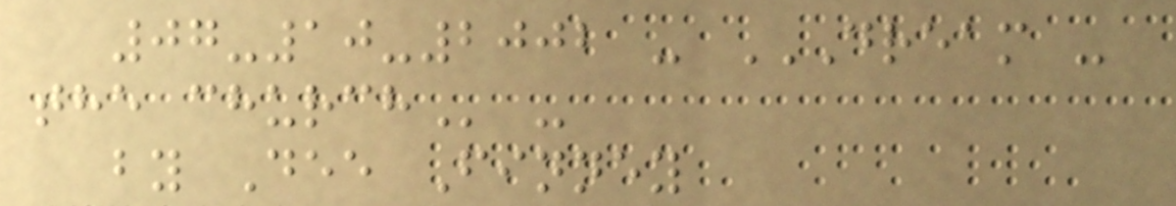07-10-2002 - DREAM -
THE CHURCH -
by Dee Finney
